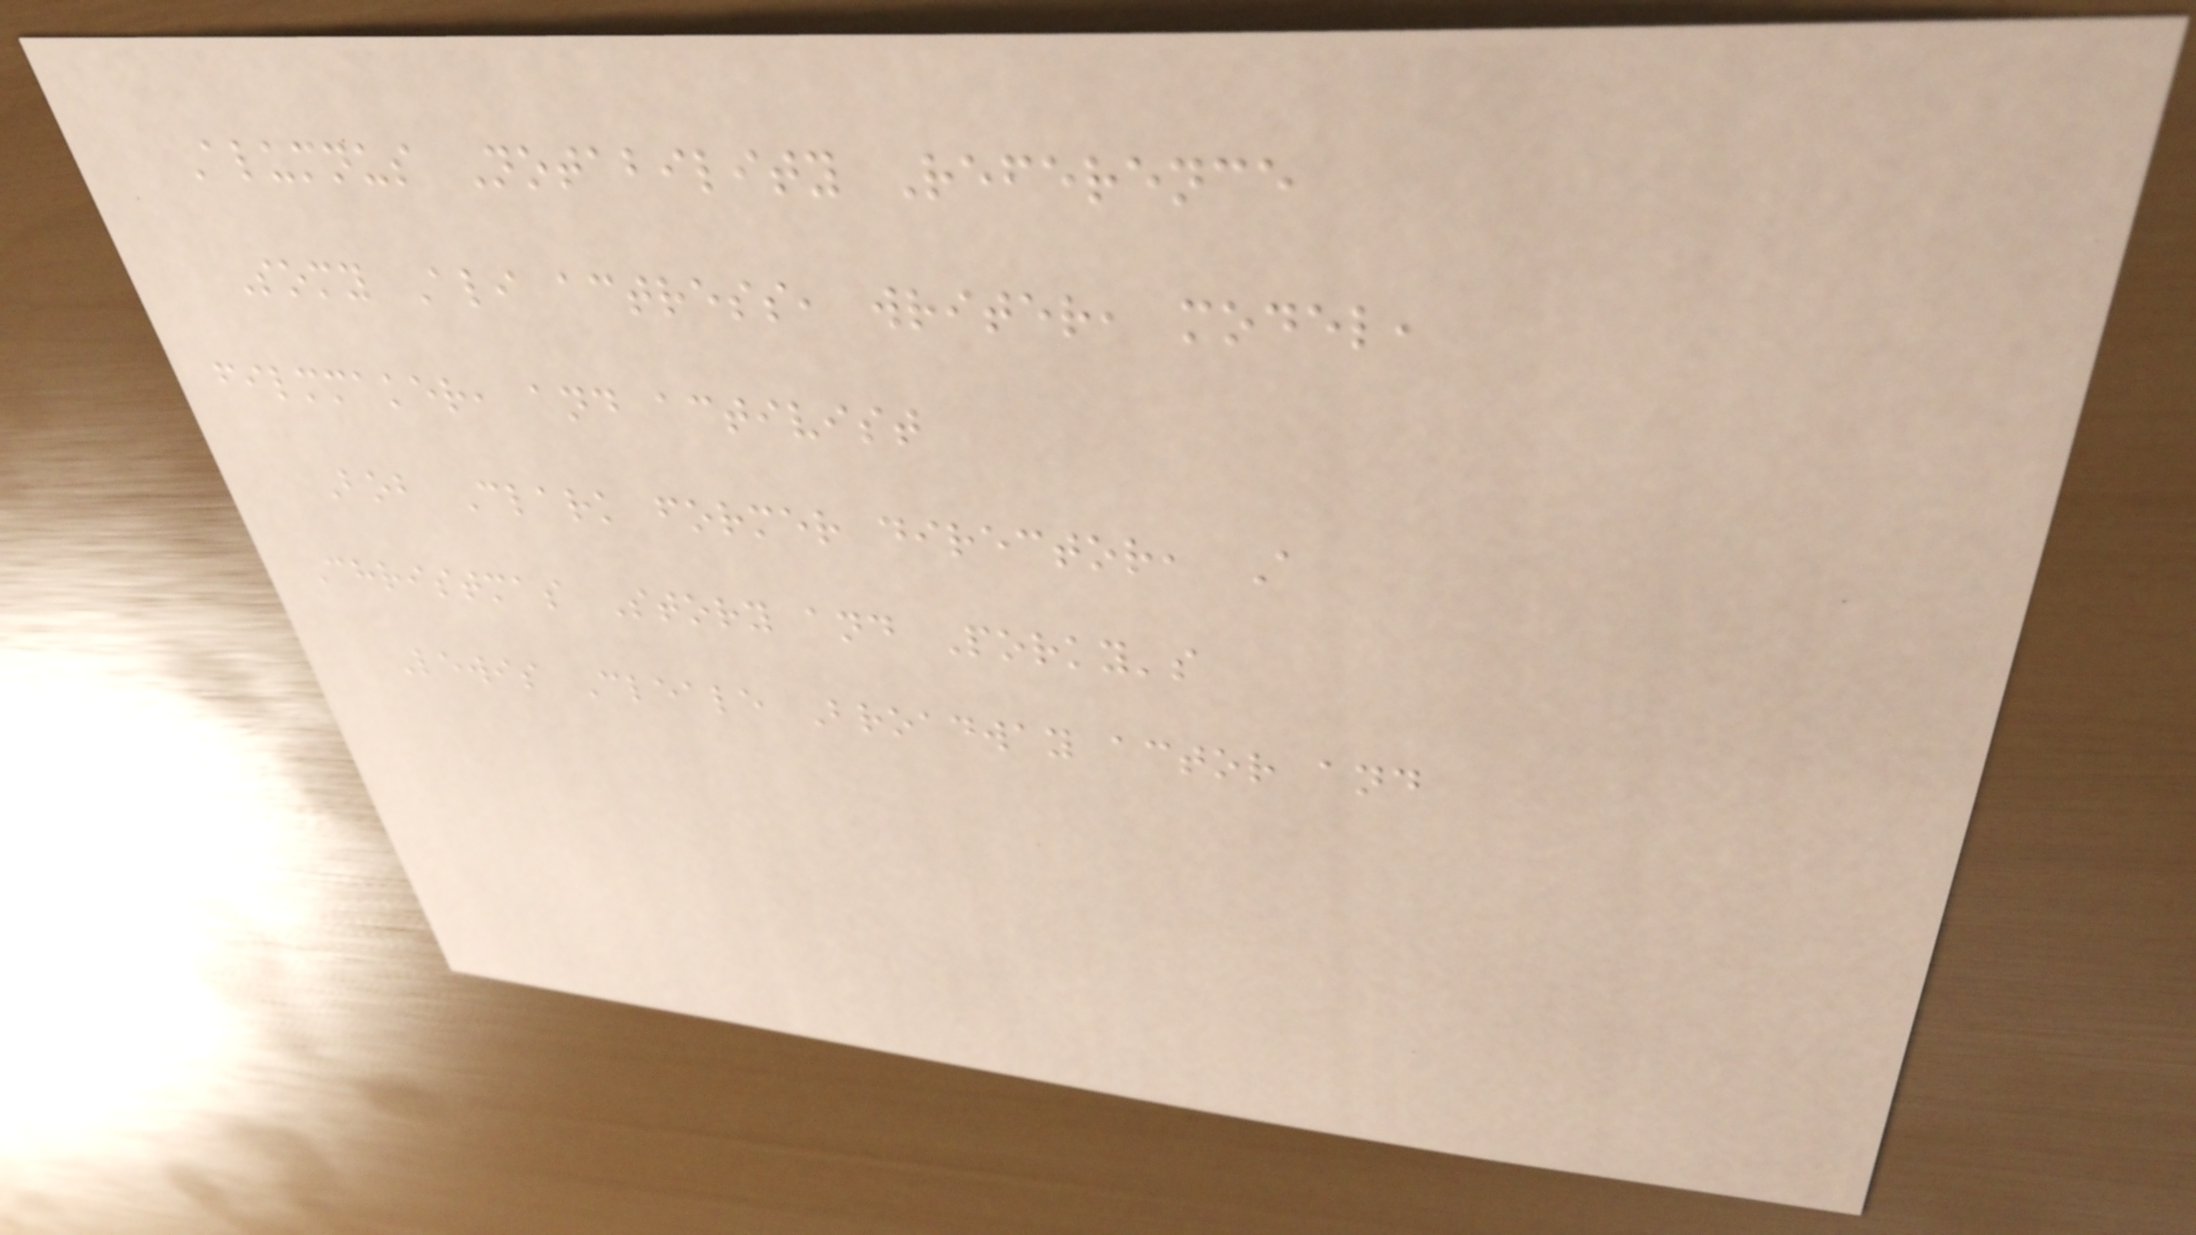Alumnus Notability Reference
Somy Ali actress, writer, model,
filmmaker, and activist
Bob Clark former director, A
Christmas Story and Porky's
Lewis Cleale Broadway actor and
